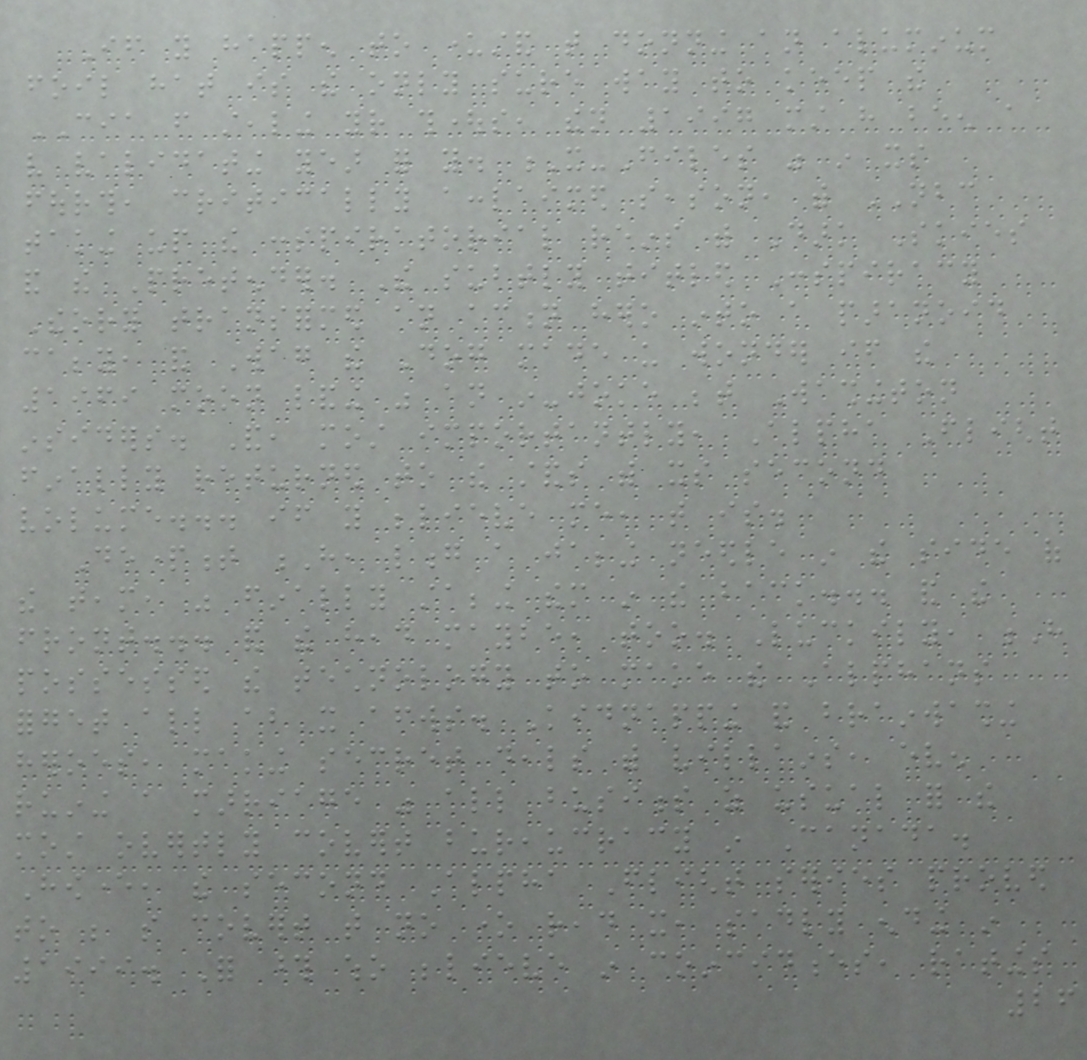If you happen to understand that donning an aluminum
foil hat is the only sure way to keep the
CIA from stealing your thoughts, then 1997 must have been a
very validating year for you. X-Files was in its
fourth, critically acclaimed season, with NBC
taking up the conspiratorial reins with Dark Skies
and the Pretender. The subtly titled Conspiracy
Theory transformed an action hero into a paranoid
cabby, and Wag the Dog made us wonder if the
1969 moon landing was an in-joke between Washington
insiders. And, most importantly, Alpha Flight
finally returned to the stands with its second
volume... if you believe me, that is.
Department H, long a jabbing needle in the side of
the team, was finally stabbing them in the back... and the
front... and the head maybe, too. Luckily, H
possessed the technology to make the Alphans
forget all about it afterwards. Kidnapping and brainwashing
heroes, making secret deals with villains, even
ruining a marriage was all business as usual for the
most overtly covert bureaucracy in Canada.
However, the second Alpha Flight series proved
to be so covert that no one read it, sadly ending in
1999. For those who believe in coincidences, ratings
26
